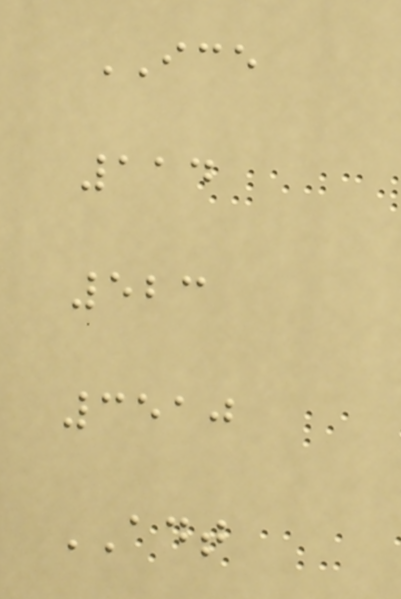ICE
114
523
3510
ADT
